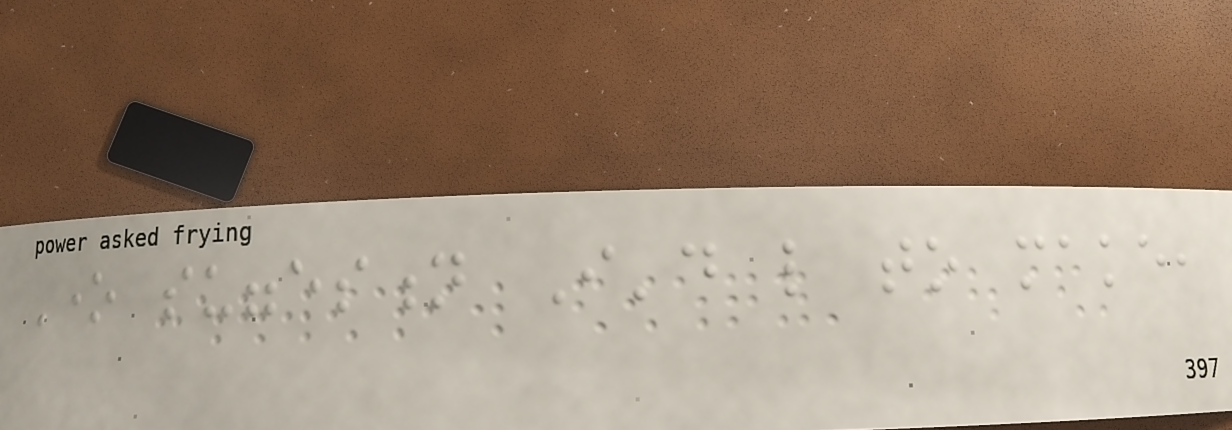One suggestion I'd like to make,
